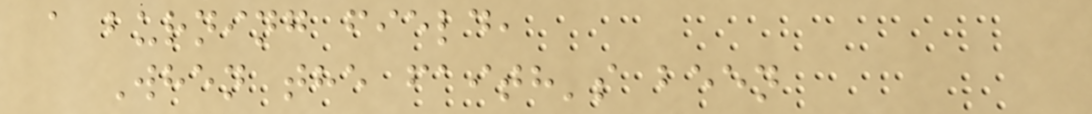a burning field,
When the faith's been
